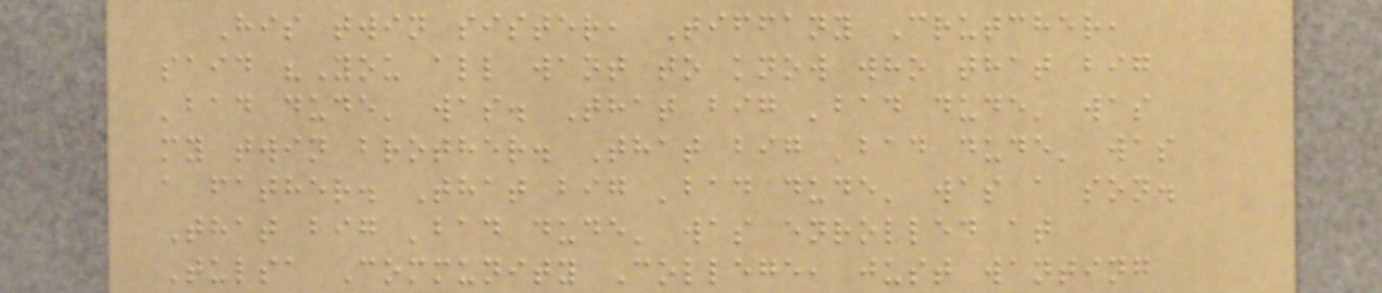His twin sister, Tiffany Crutcher,
said "You all want to know who that big
'bad dude' was. That big 'bad dude' was
my twin brother. That big 'bad dude' was
a father. That big 'bad dude' was a son.
That big 'bad dude' was enrolled at
Tulsa Community College, just wanting
